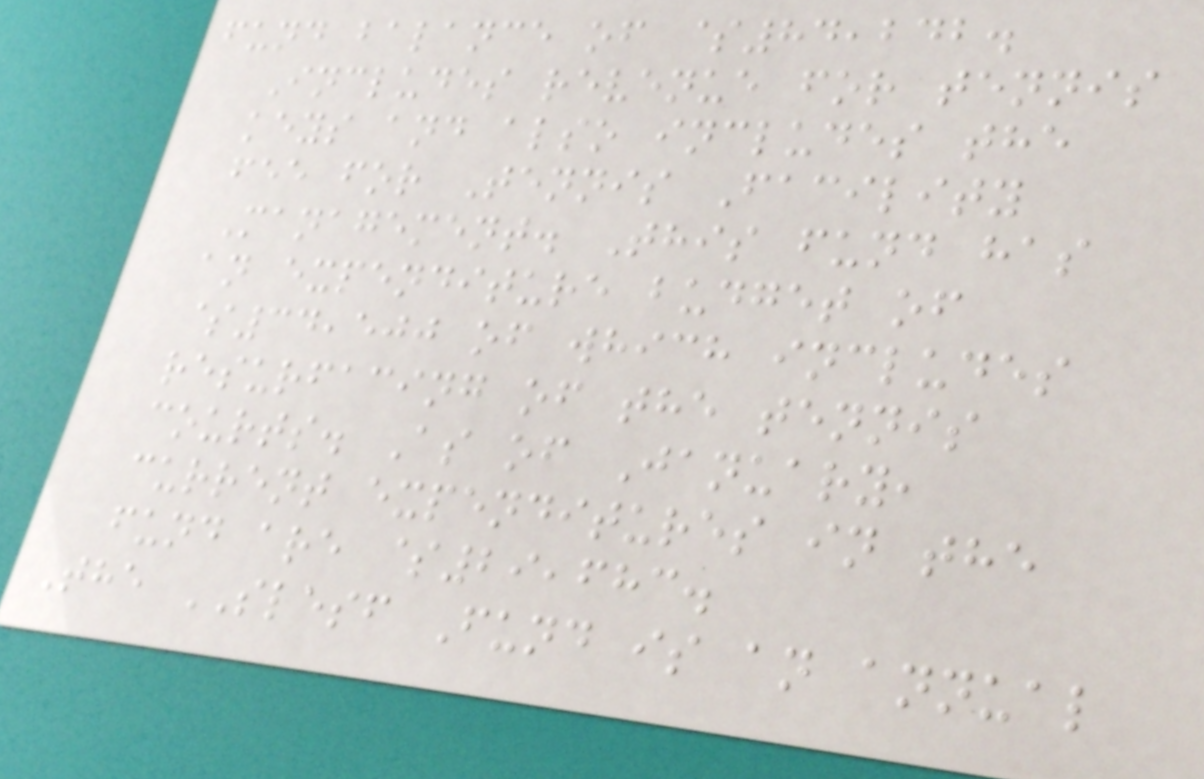fund balance of $84,242.
Includes revenue for tennis
keys and also includes the
fee for Tennis Facility
Management. This fund has
an expenditure budget of
$34,500 of which includes
resurfacing of the tennis
courts. As of January,
current expenditures in the
fund are $29,683.
The SLESF Fund is an annual
